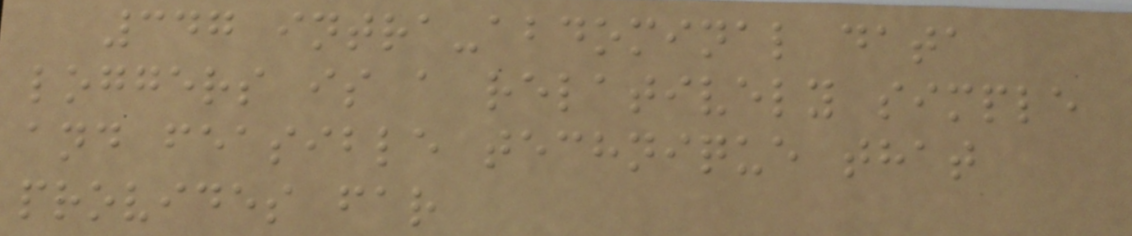347 intra-abdominal data
loggers is a relatively simple
and feasible technique that
provides far
